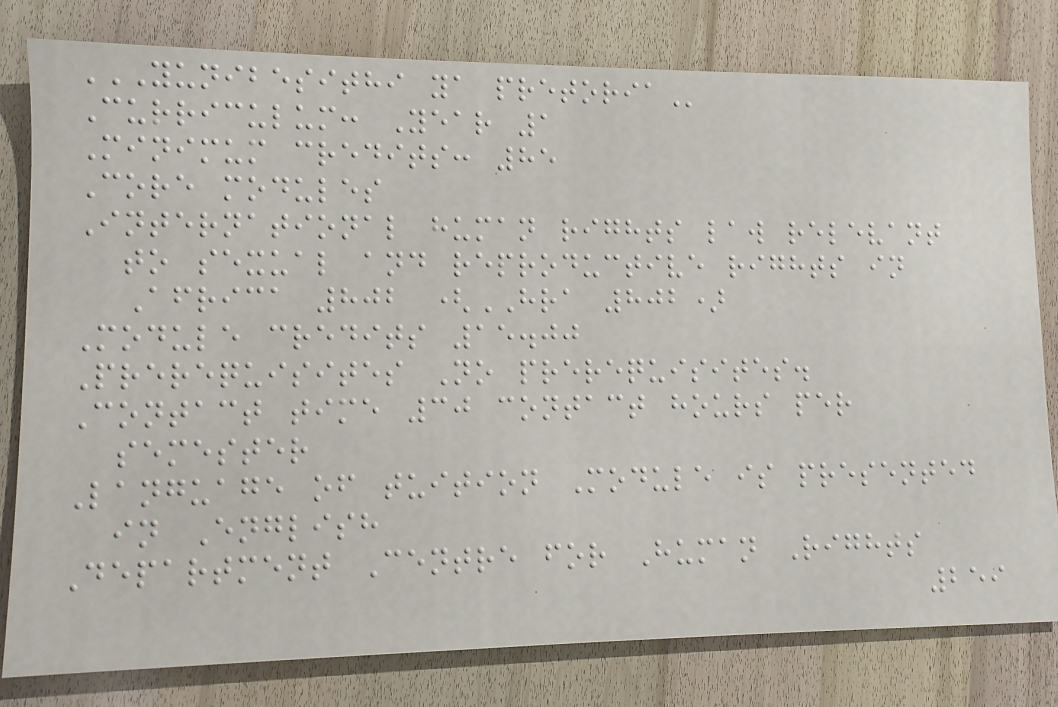YUNIBESITHI YA PRETORIA
Curriculum: Year 1
Minimum credits: 85
Core modules
International human rights law relevant
to sexual and reproductive rights in
Africa 802 (HRA 802)
Module credits 15.00
Prerequisites No prerequisites.
Contact time 30 contact hours per
semester
Language of tuition Module is presented
in English
Department Centre for Human Rights
259
